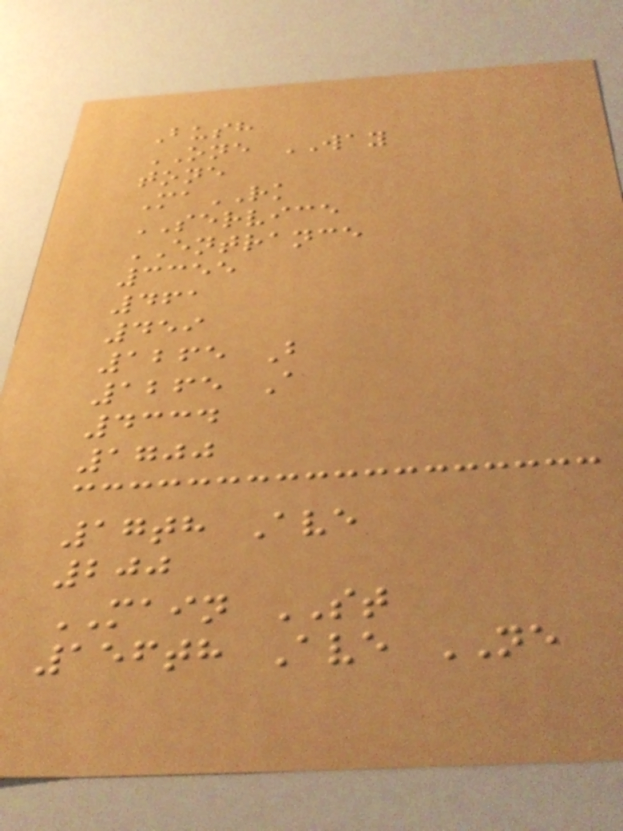Bush
ONE WAY
tone
MaRK
SERVICE
ENTRANCE
3355
461
459
1265 B
1265 A
4334
1700
17th Ave
200
MAIN ST
156th Ave NE
